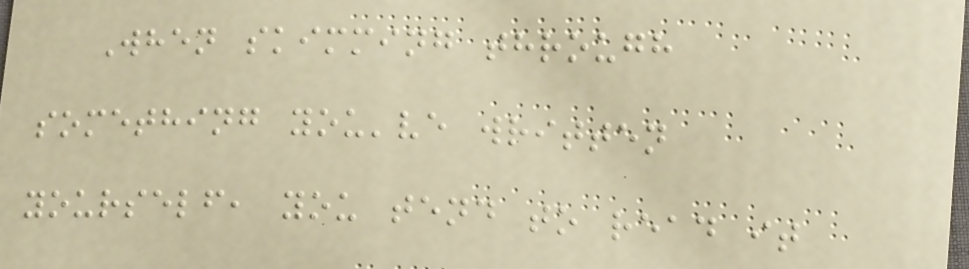When skimming through
something you've written
yourself, you tend to read it
